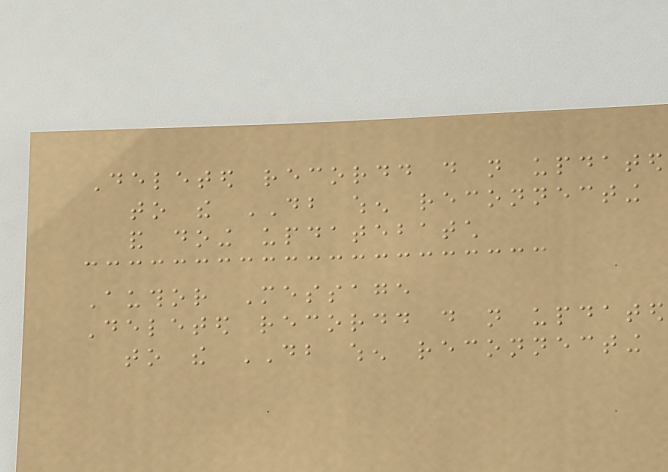Deleted recordd do not updated
to the DB when reconnecting
and doing updatebatch
Author Message
Deleted recordd do not updated
to the DB when reconnecting
